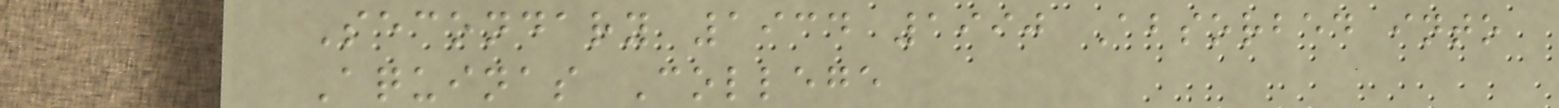Secondary 1934 1990 Absorbed into
Aquinas College
